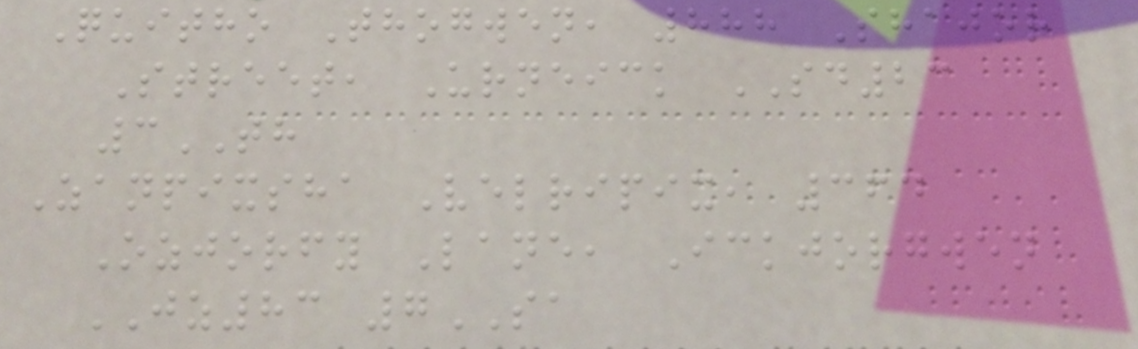Quitho Thogwen, 888 Shajor
Street, Urneick SD23
3TH
Zanpixsha Velripix, 364
Ozjorfy Lane, Ickjorgwen
JZ83 7SA
